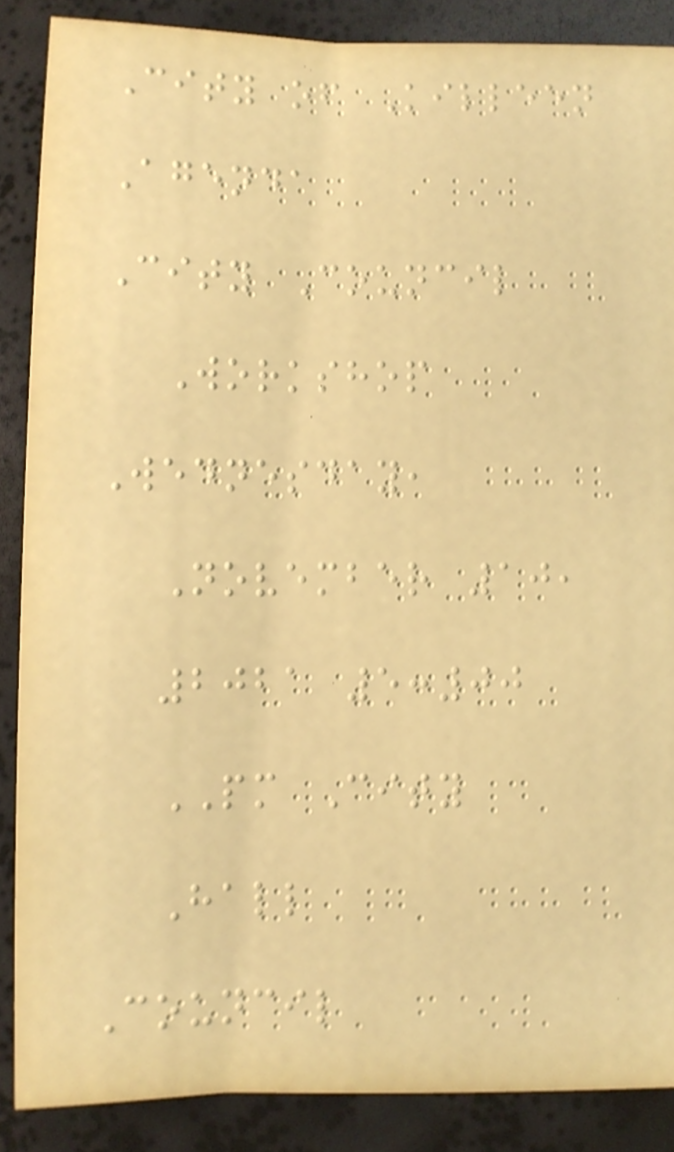City of Killeen
Agenda
City Council
Workshop
Wednesday,
November 10,
2021 5:00
PM City
Hall
Council
